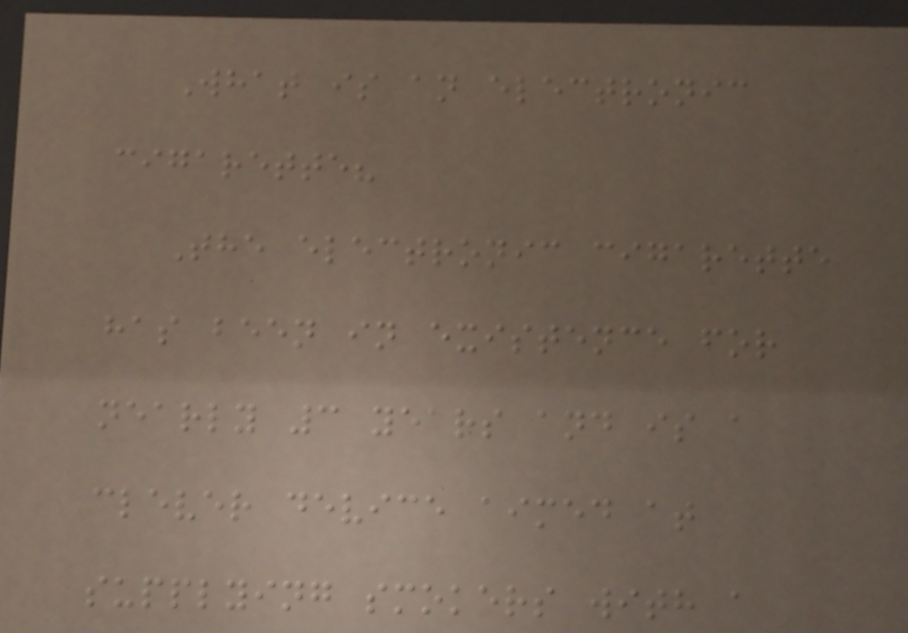What is an electronic
cigarette?
The electronic cigarette
has been in existence for
nearly 3 years and is a
clever device aimed at
supplying smokers with a
